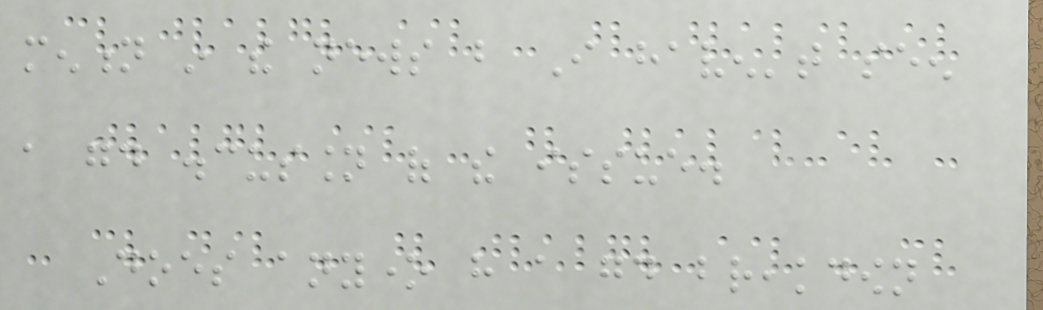mention in the news but I haven't seen
a good discussion of the issue.
Does anyone have a good breakdown
